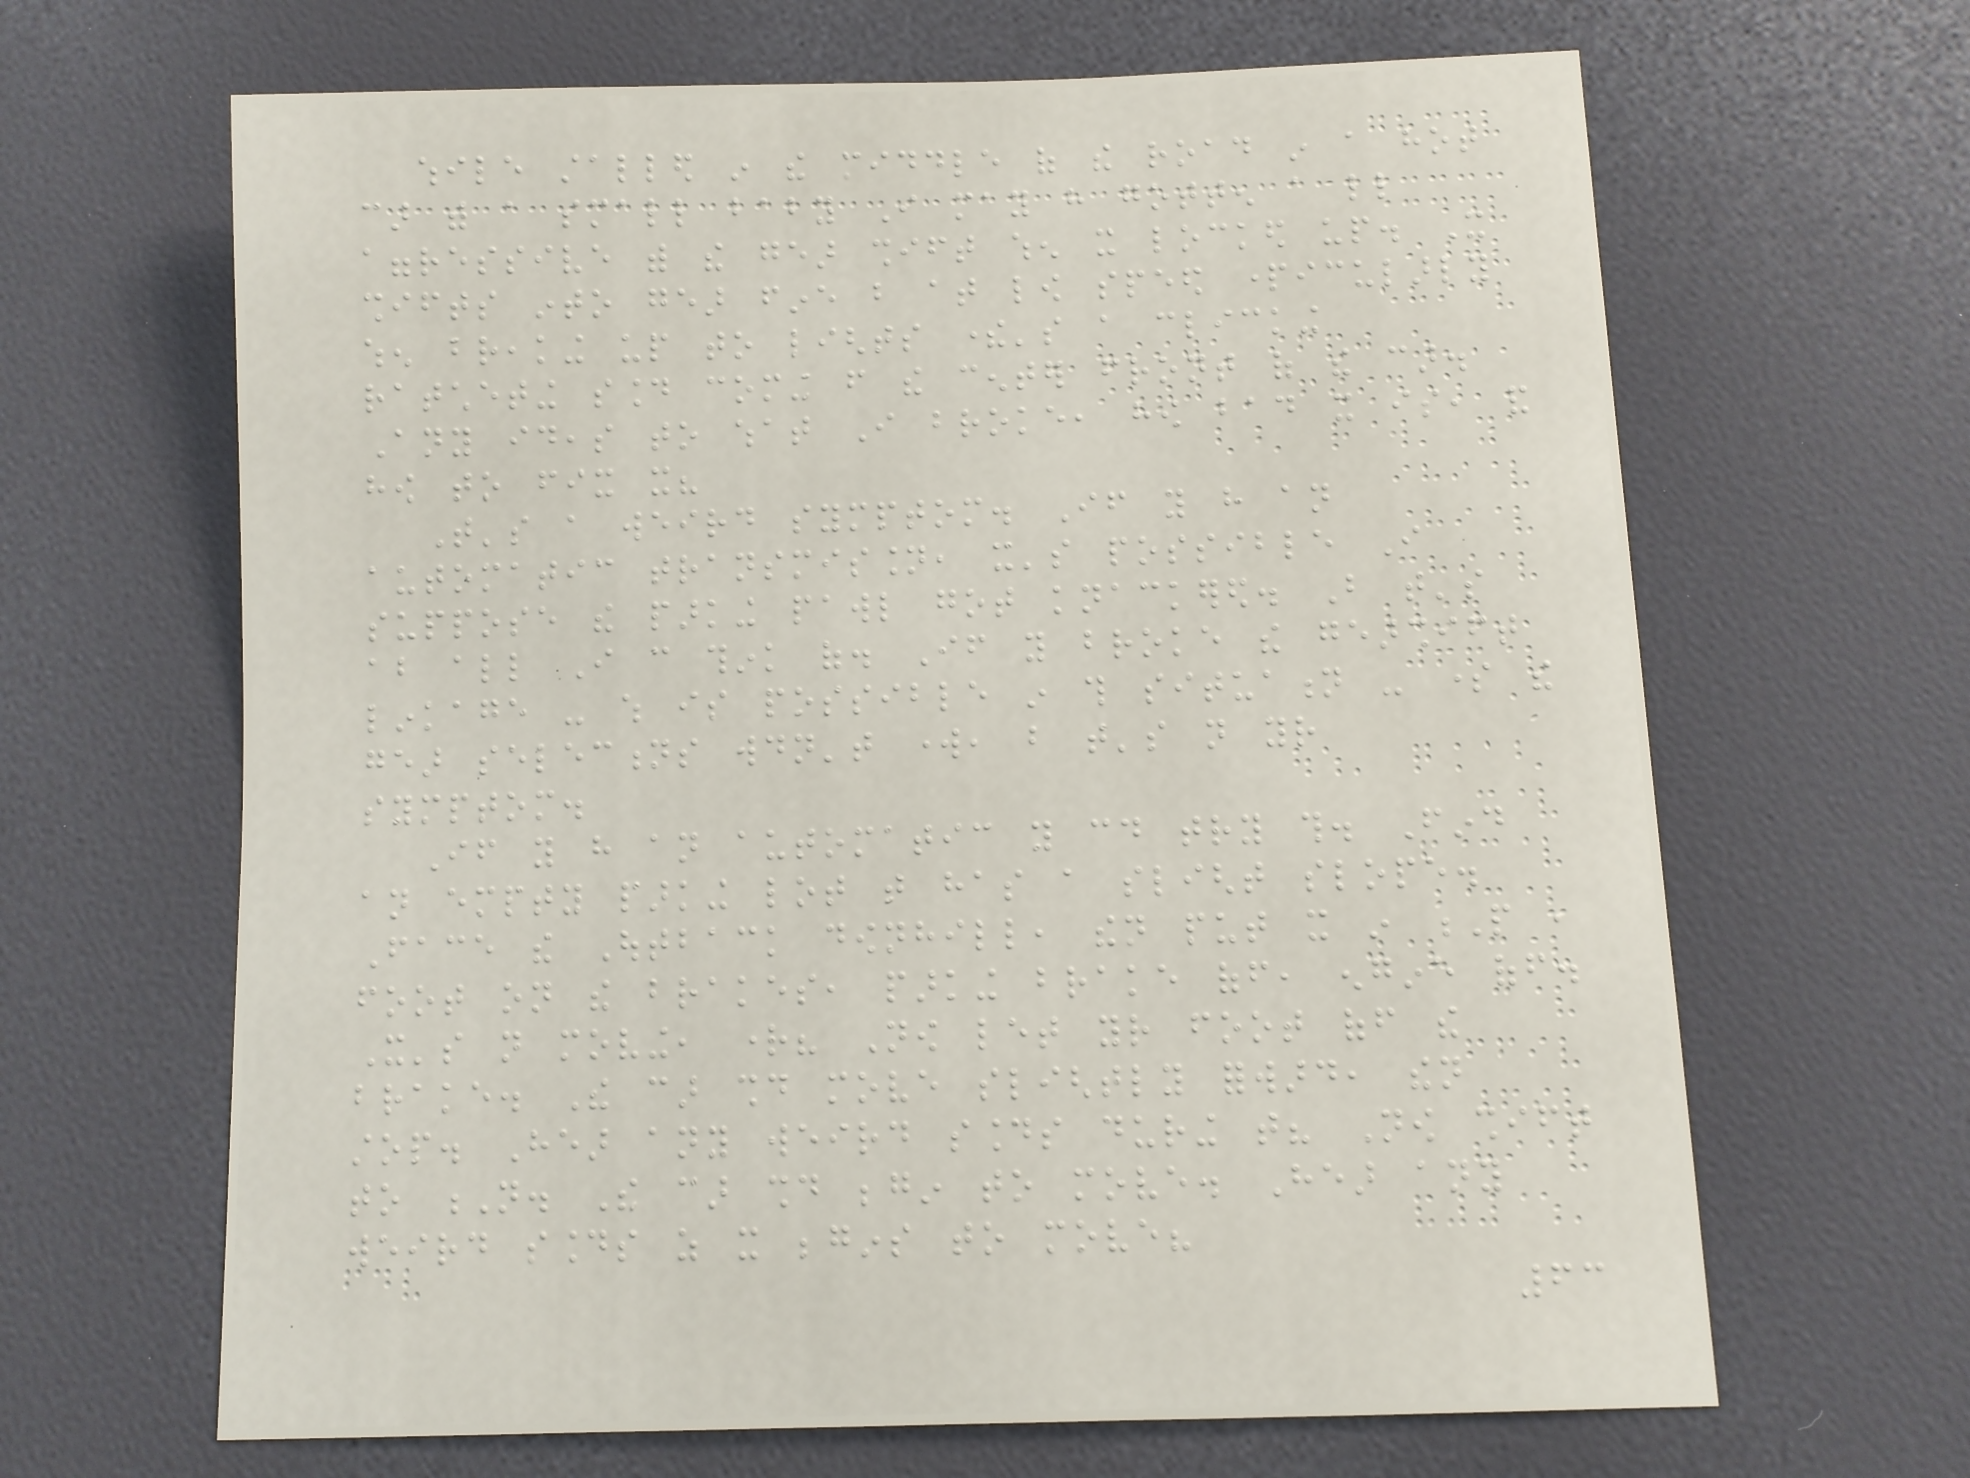while stalled in the middle of the road in a hot
car with a small baby I may have gotten a little
aggressive with the gear shift when it locked up. It
shifts into gear fine but at low speed particularly
when breaking up to lights there's a clicking
ratcheting sound coming from the center front of the car.
Any ideas to what I broke, how bad it is, and
how to fix it?
That's a weird symptom. If you have an
automatic transmission, it's possible I
suppose the parking pawl got knackered. But that's
about all I can think of. If you broke the gearshift
linkage - which is possible in this situation - some the
gear selections wouldn't work, but that's not your
symptom.
If you have an automatic you could try this. Find
an empty parking lot that has a slight slope.
Face the Outback downhill, then put it in P ,
foot on the brakes, parking brake off, engine off.
It's not moving, right? Now let your foot off the
brake. The car should move slightly forward, then
stop. Hear any weird sounds during that? Now shift
to N. The car should begin to move. Hear any
weird sounds as it begins to move?
63
